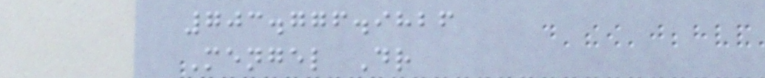703.776.9826
Mengel Dr
